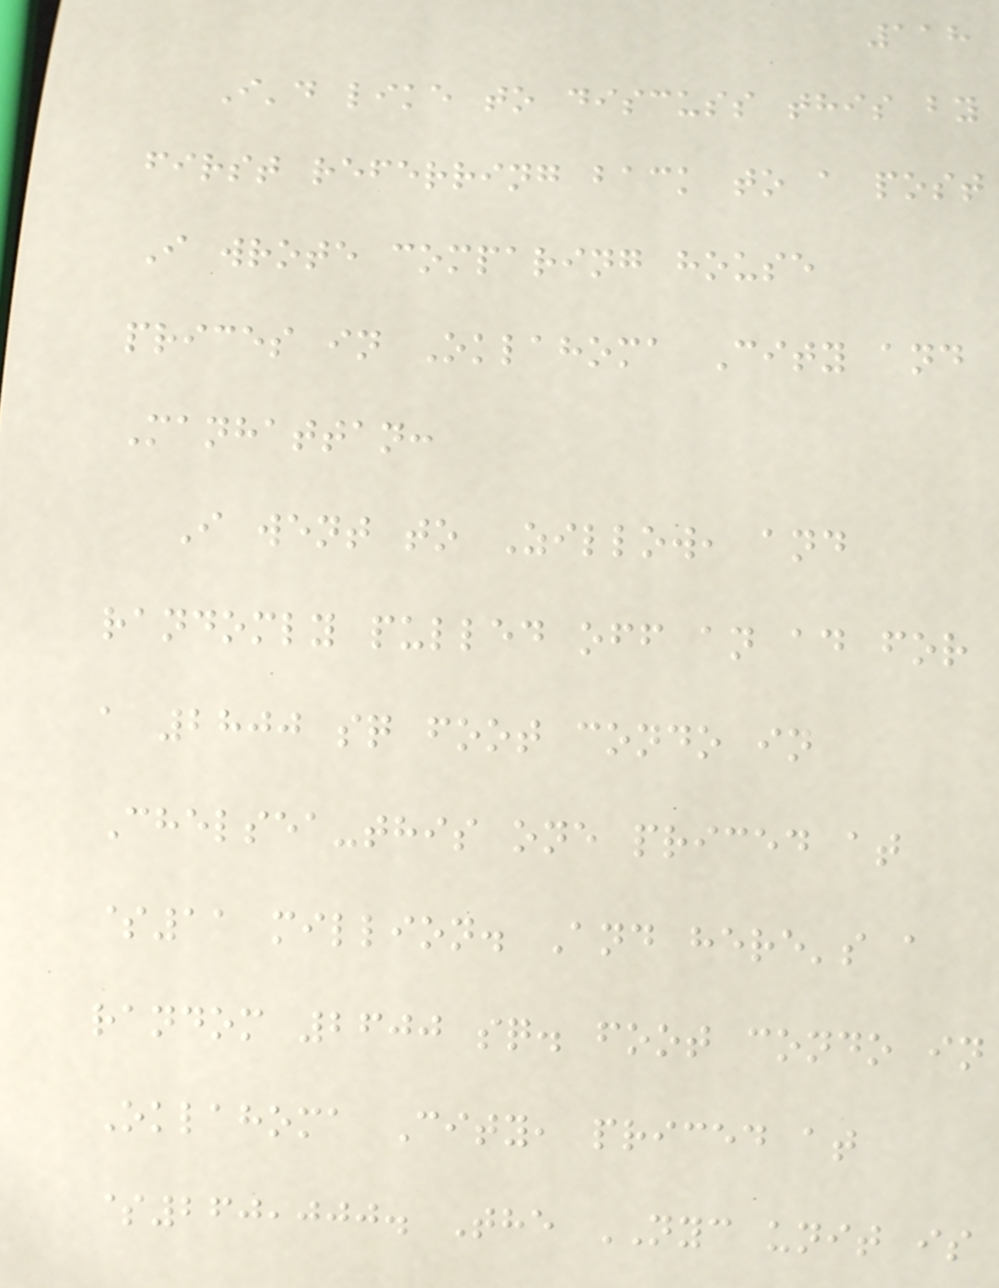118
I'd like to discuss this by
first referring back to a post
I wrote comparing house
prices in Oklahoma City and
Manhattan:
I went to Zillow, and
randomly pulled off an ad for
a 2800 sq foot condo in
Chelsea-this one priced at
$11 million. And here's a
random 2600 sq. foot condo in
Oklahoma City, priced at
$260,000. The NYC unit is
